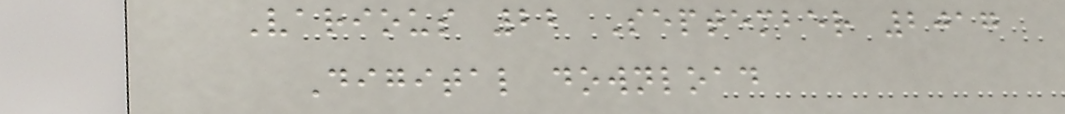Various 22 September 2017
Digital download
